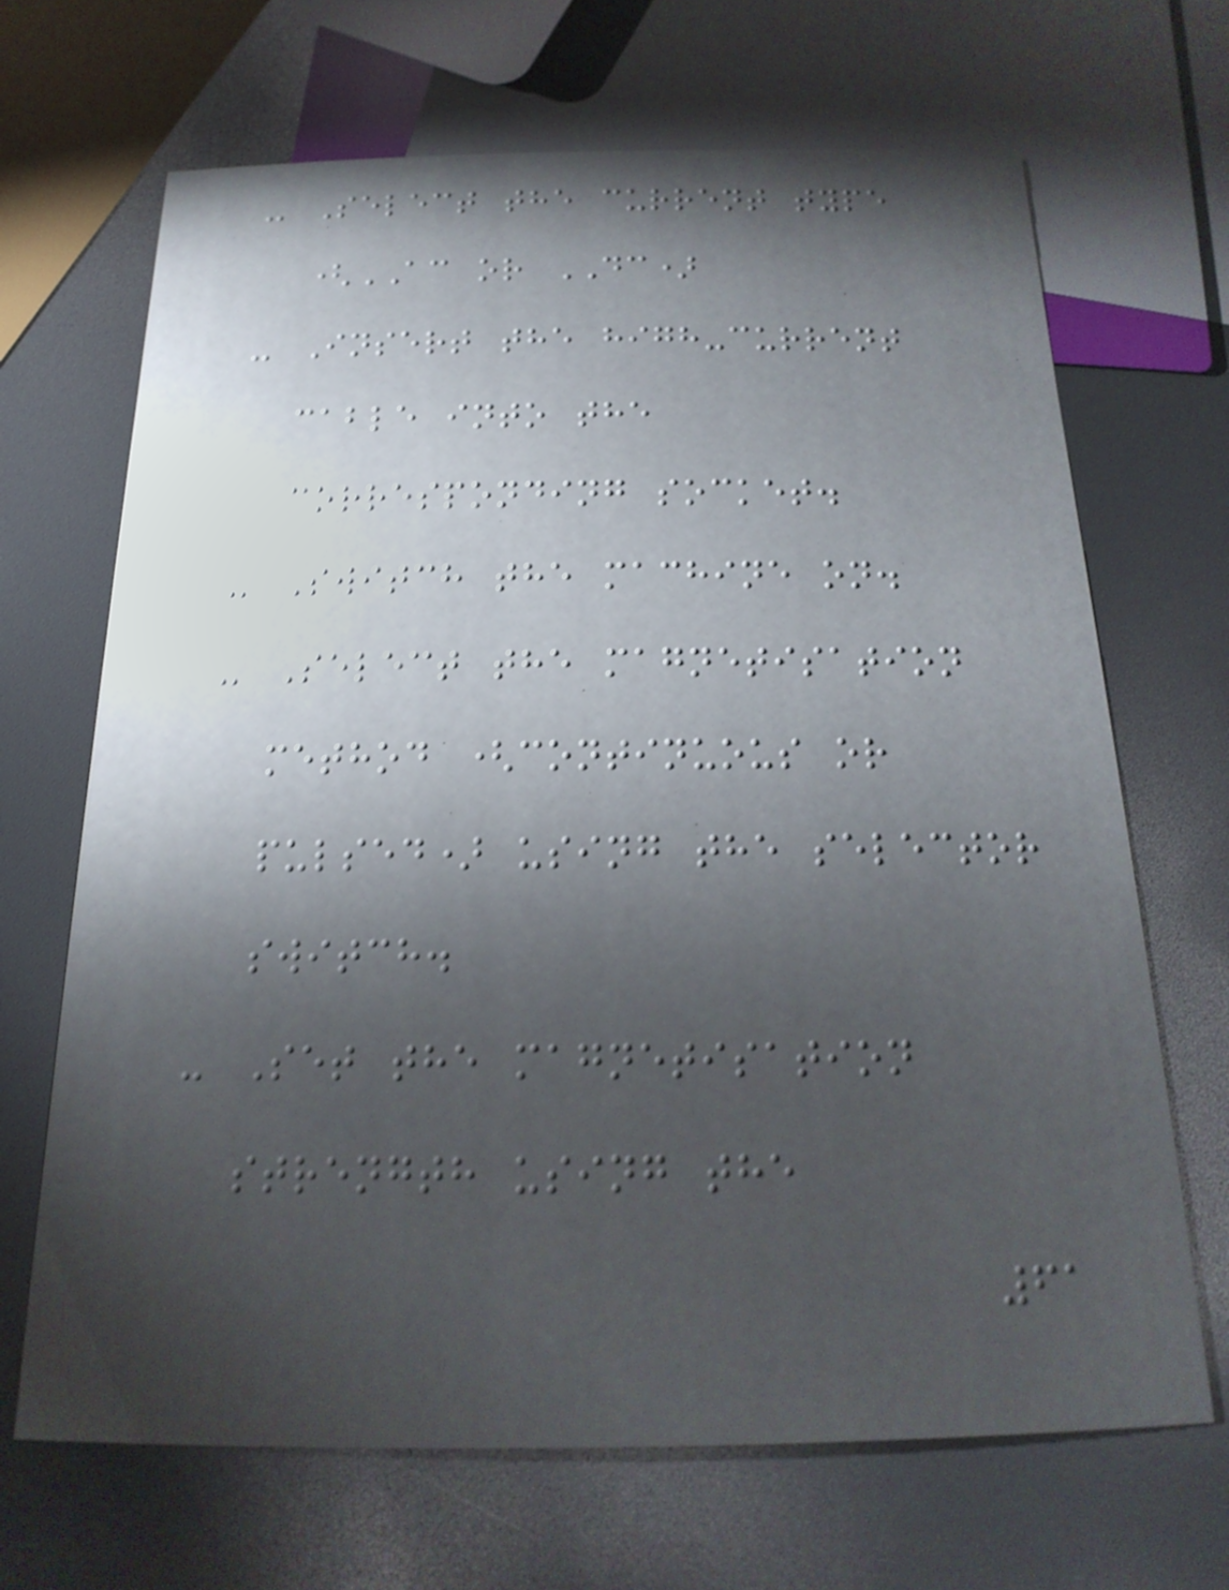- Select the current type
(AC or DC)
- Insert the high-current
cable into the
corresponding socket.
- Switch the machine on.
- Select the magnetisation
method (continuous or
pulsed) using the selector
switch.
- Set the magnetisation
strength using the
61
